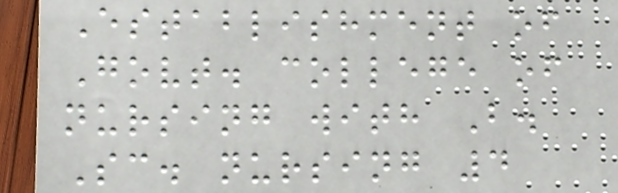Establishment of
Govt. college of
nursing with B.
Sc. nursing 4
